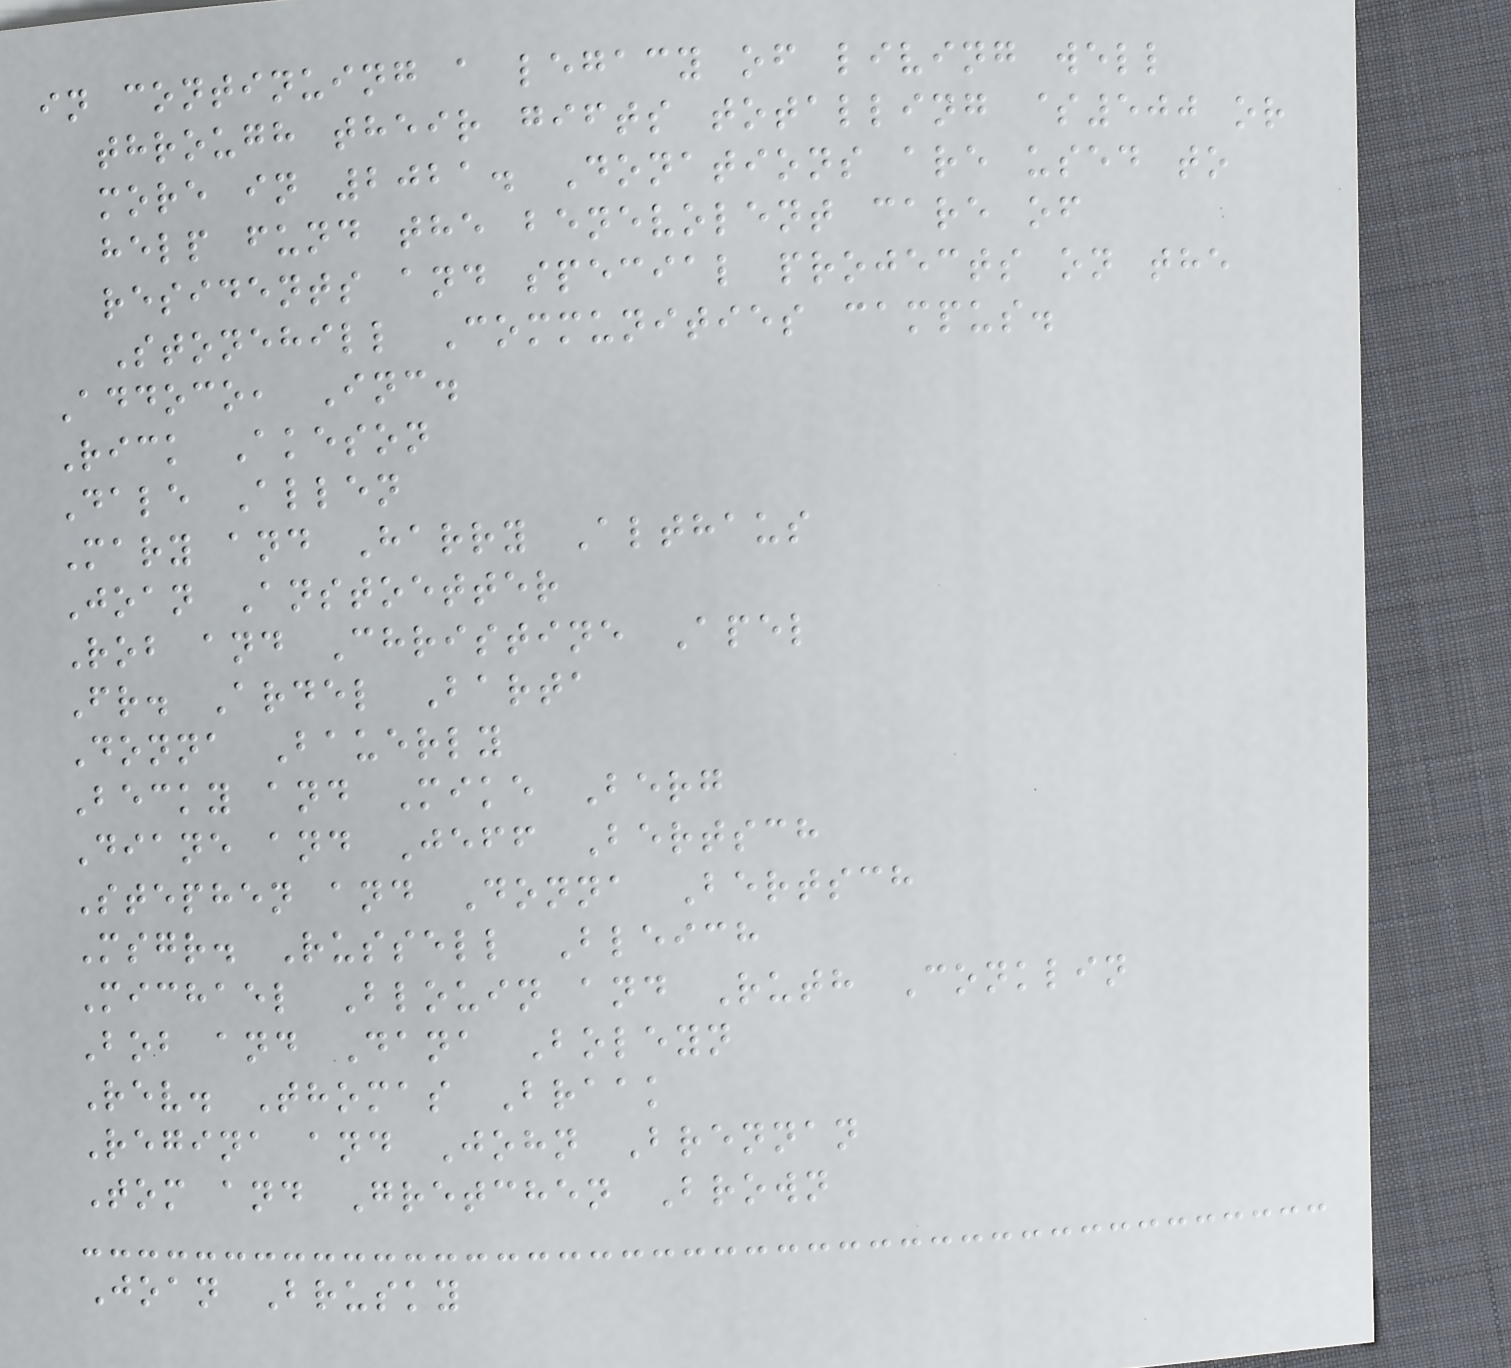in continuing a legacy of living well
through their gifts totalling $500 or
more in 2021. Donations are used to
help fund the benevolent care of
residents and special projects on the
Stonehill Communities campus.
Addoco, Inc.
Rick Akeson
Dale Allen
Mary and Harry Althaus
Joan Anstoetter
Rob and Christine Apel
Fr. Ardel Barta
Donna Bauerly
Becky and Mike Berg
Diane and Jeff Bertsch
Stephen and Donna Bertsch
Msgr. Russell Bleich
Michael Blouin and Ruth Conklin
Bob and Dana Boleyn
Rev. Thomas Braak
Regina and John Brennan
Tom and Gretchen Brown
Joan Brusky
